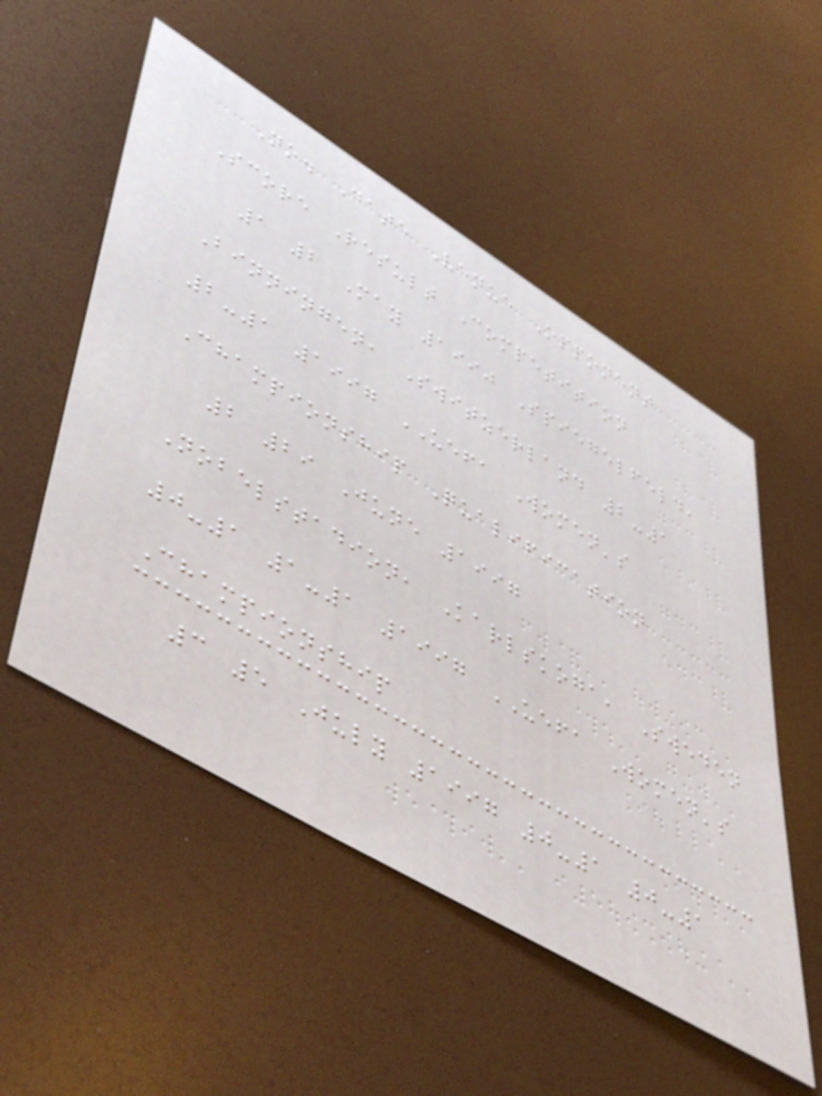No. Date Venue Opponent
Score Result Competition
1 2 May 1990 Spiegelfeld,
Binningen, Switzerland 2-1
2-1 1997 UEFA Women's
Championship Qualification
2 29 June 1997
Nobelstadion, Karlskoga, Sweden
0-1 1-1 1997 UEFA Women's
Championship
3 5 July 1997 0-1 0-1
